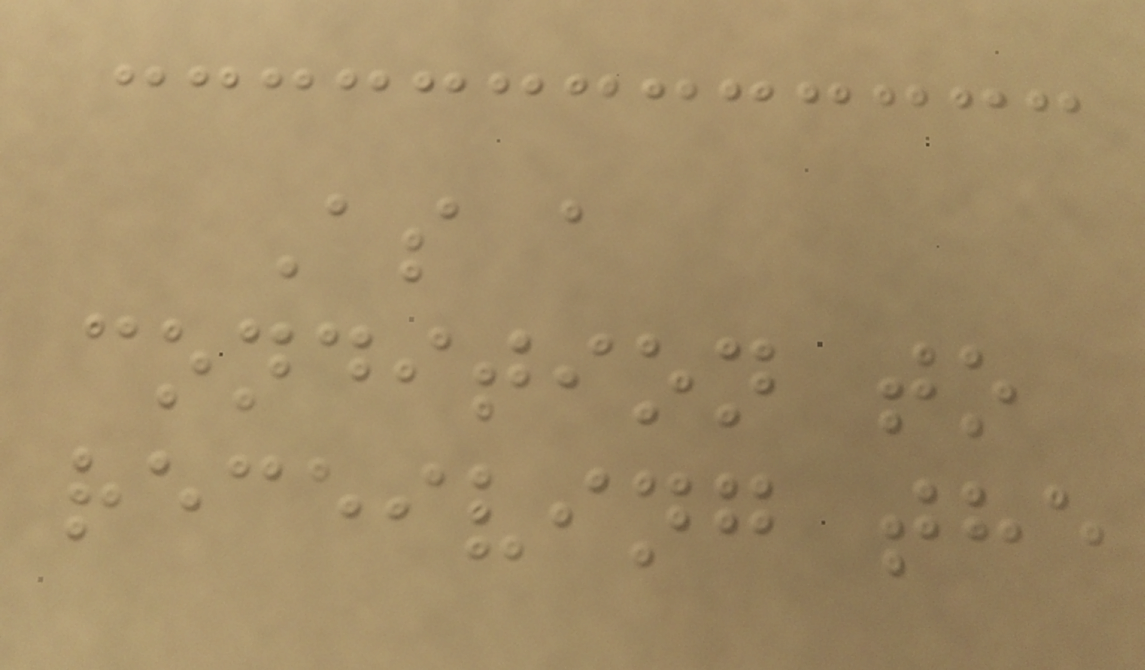As a
condition to
receiving the
